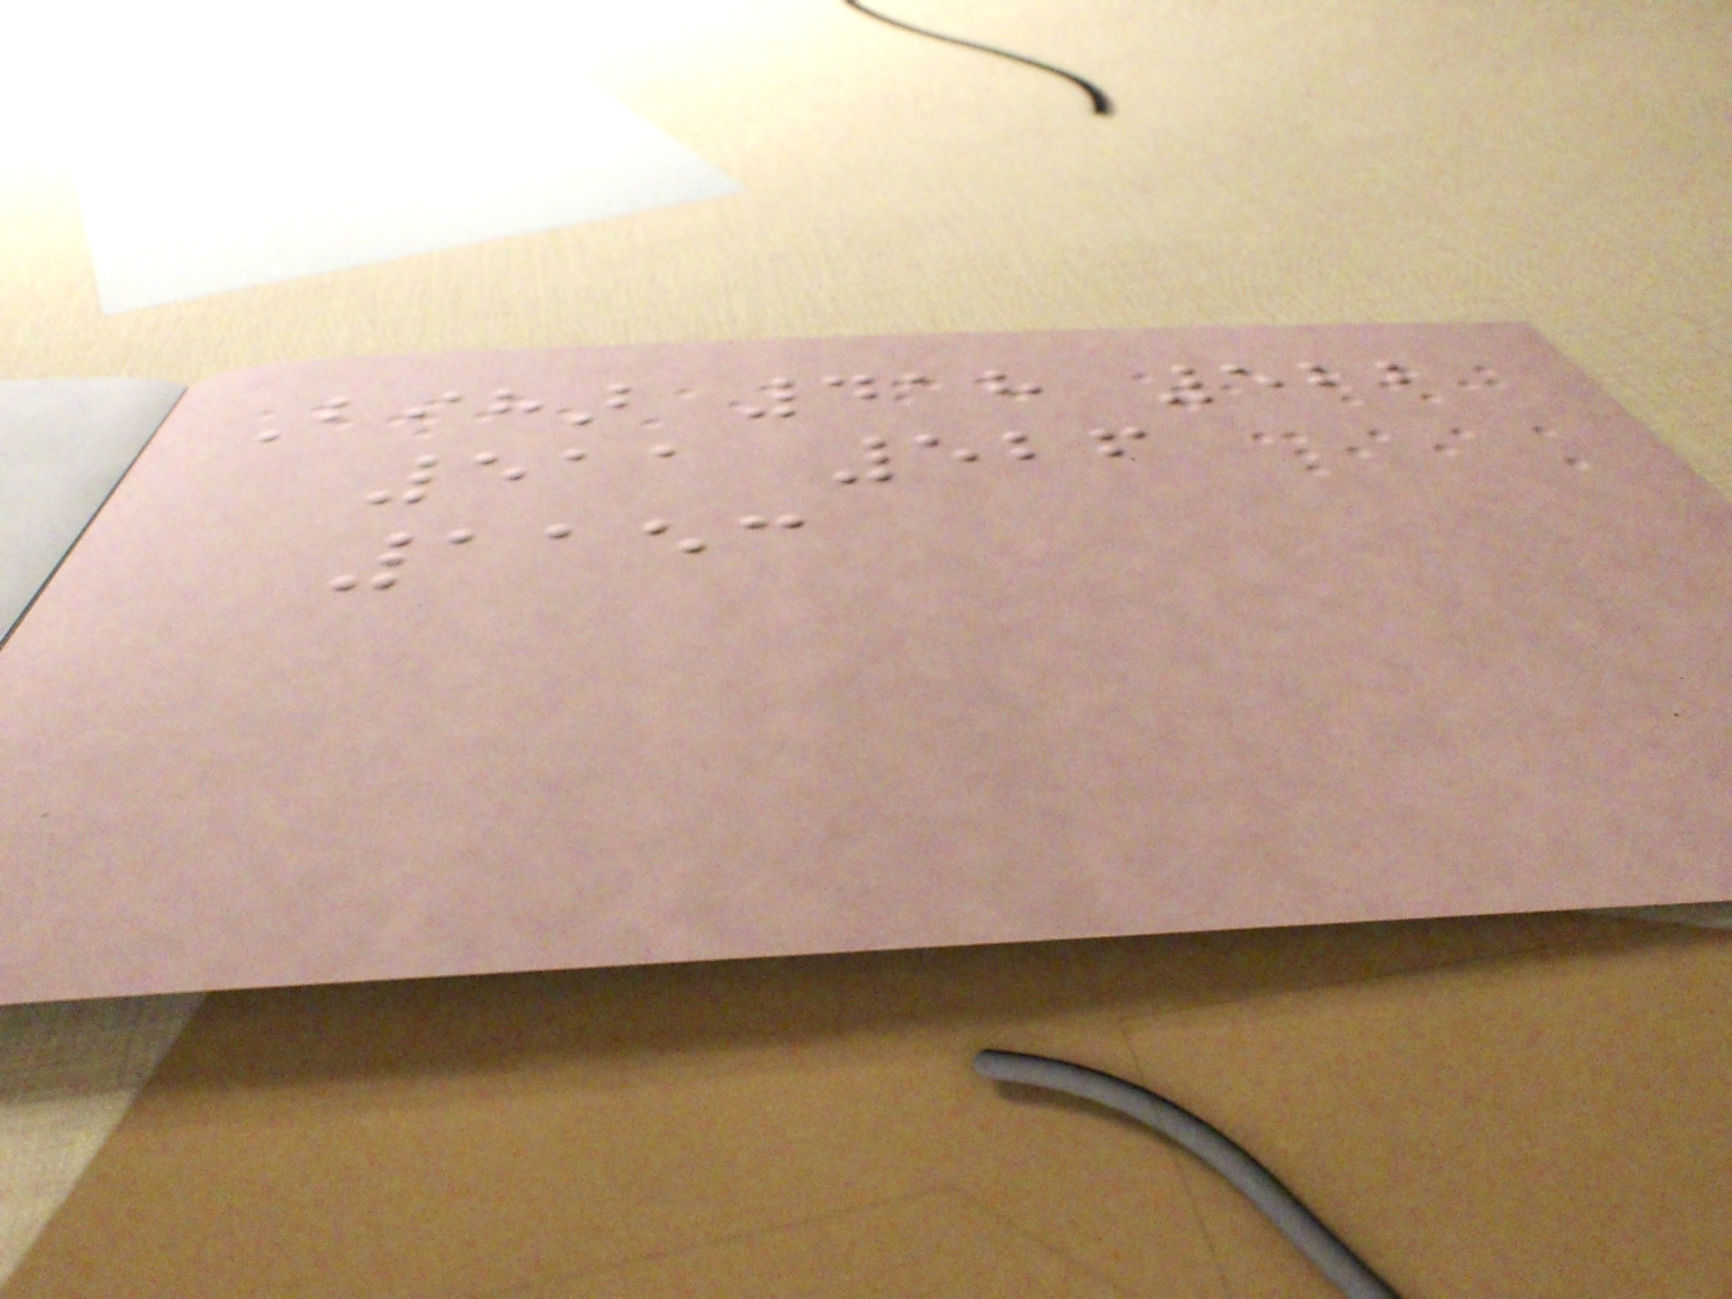Bihar 418 522
511 526
1153
